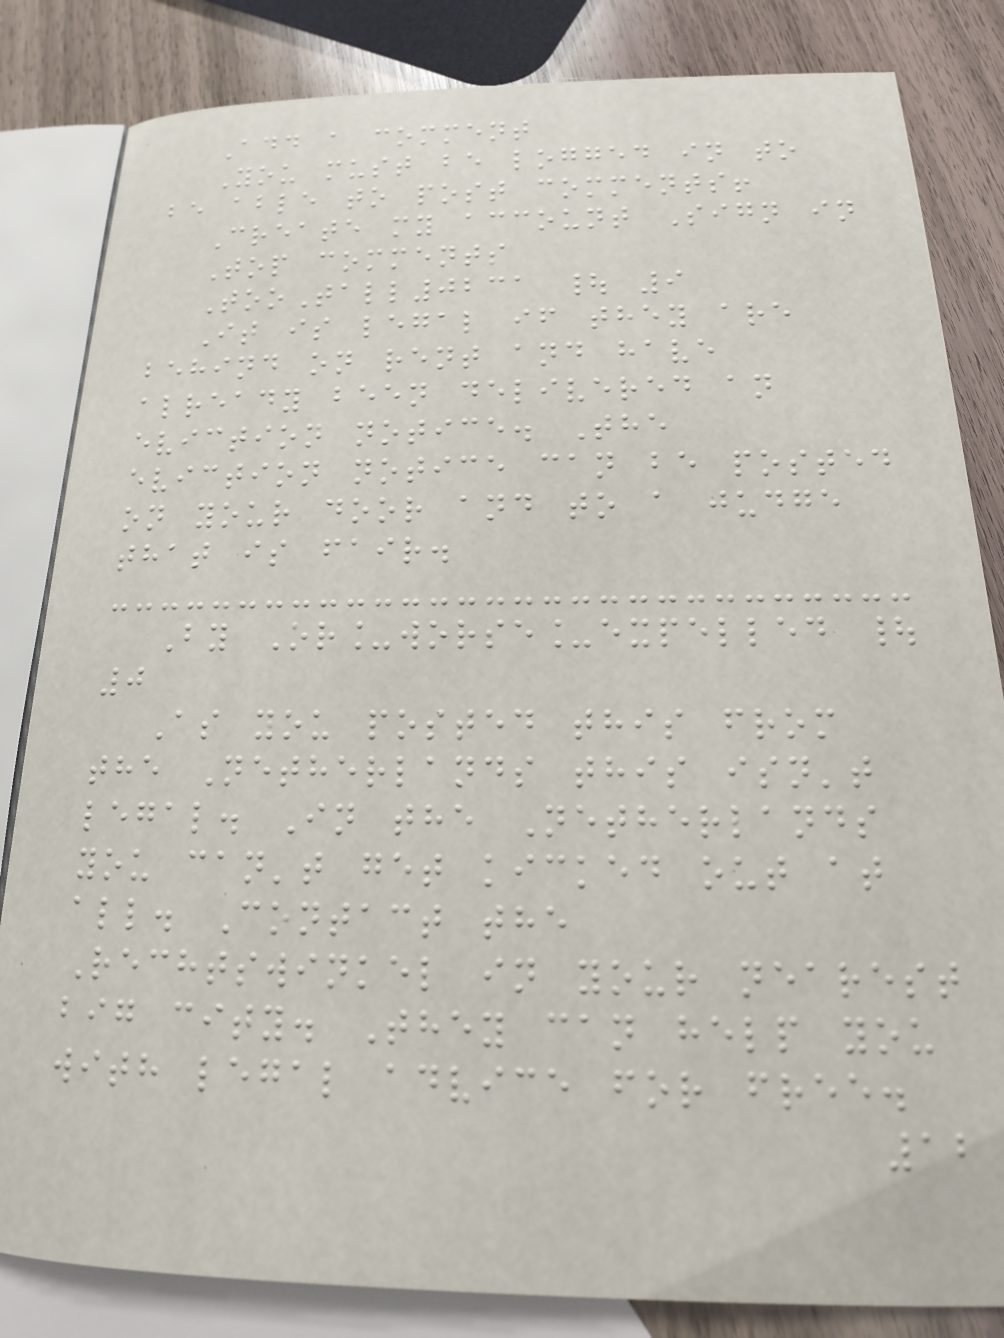Add a comment
You must be logged in to
be able to post comments!
Create my account Sign in
Top comments
TooTall0231 | 9
It is legal if they are
behind on rent and have
already been delivered an
eviction notice. The
eviction notice can be posted
on your door and to a judge
that is fair.
By Or_worse_expelled |
0
As you posted this from
the Netherlands this isn't
legal. In the Netherlands
you can't get kicked out at
all. Contact the
Rechtswinkel in your nearest
big city. They can help you
with legal advice for free.
12
